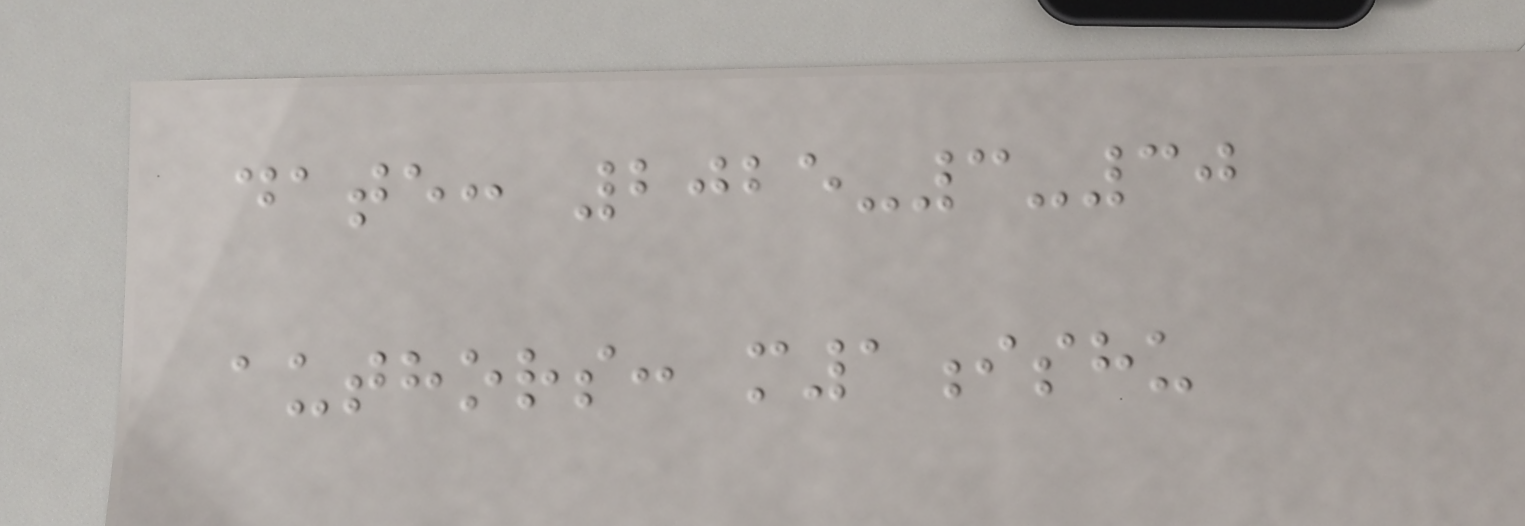date: 2025-3-30
authors: m1ishu
